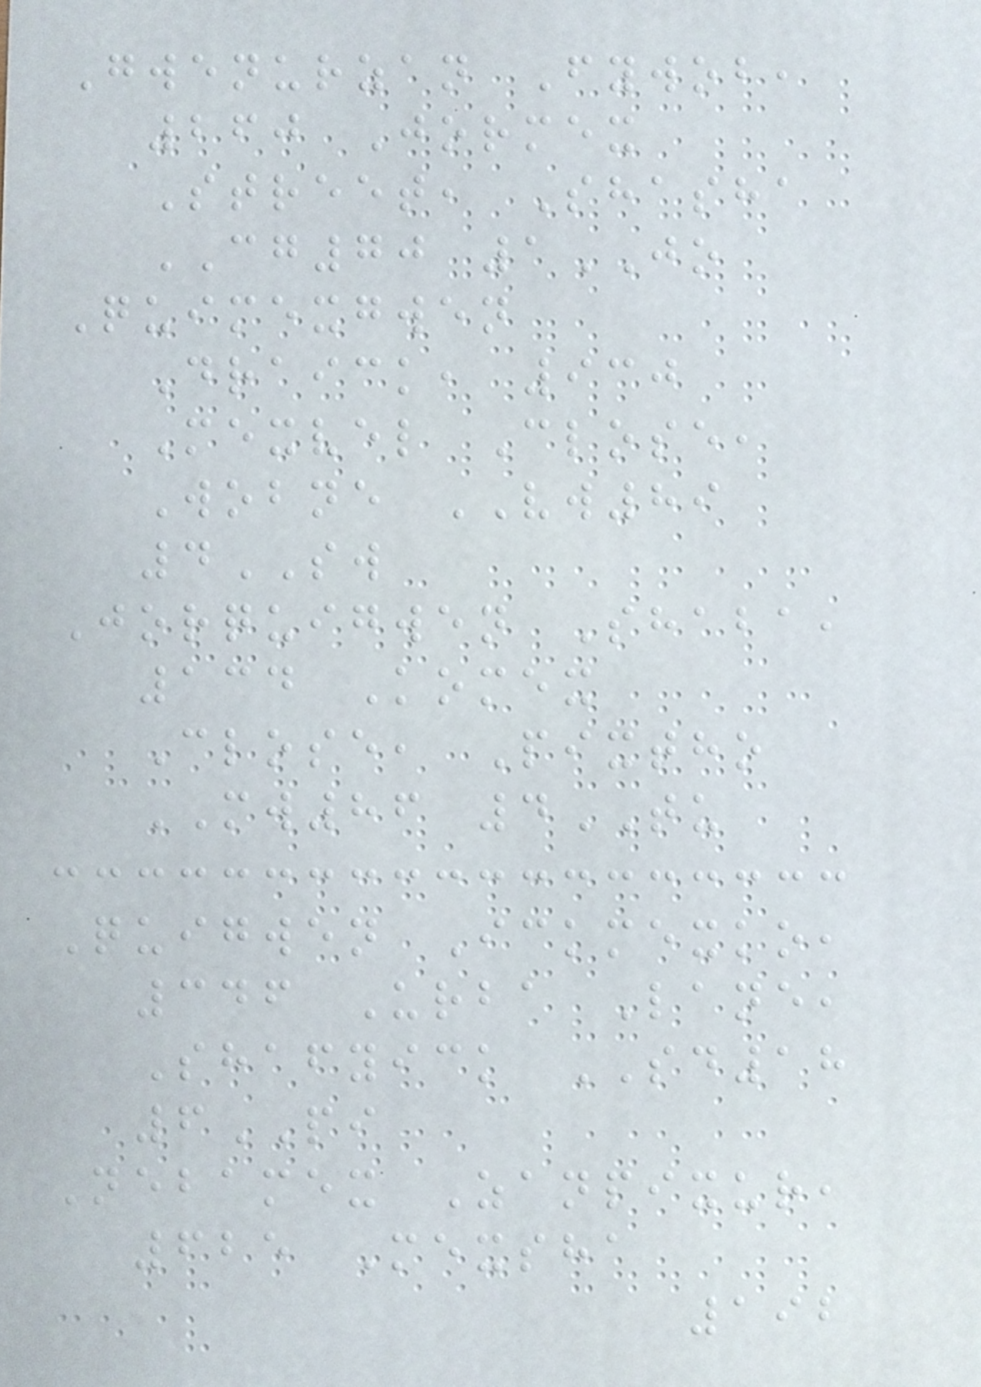Gwenurzan Fywob,
260 Jormex
Street, Shasha
CG70 1JO
Quimexgwen
Draick, 930
Mexvel Close,
Wobne VW89
4SW
Jorquigwen Shaba,
134 Komex
Close, Pixtho
MW86 4TU
Quigwen Ickmexko,
346 Urba Lane,
Shafyick SD18
6PI
Nebamex Zanpixur,
625 Mexsha
192
